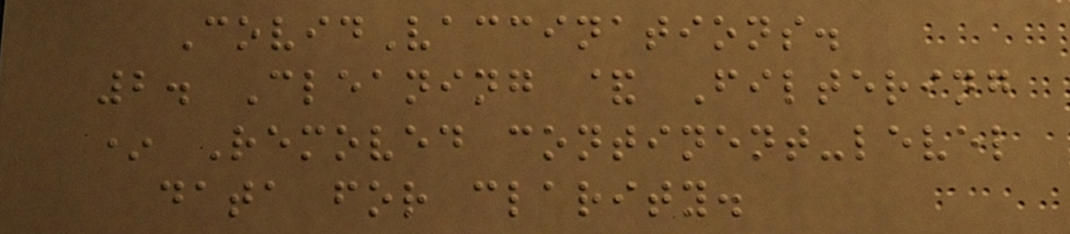CovidVaccinations.
2. Cleaning & Filtering
* Removed continent-level
data for clarity.
